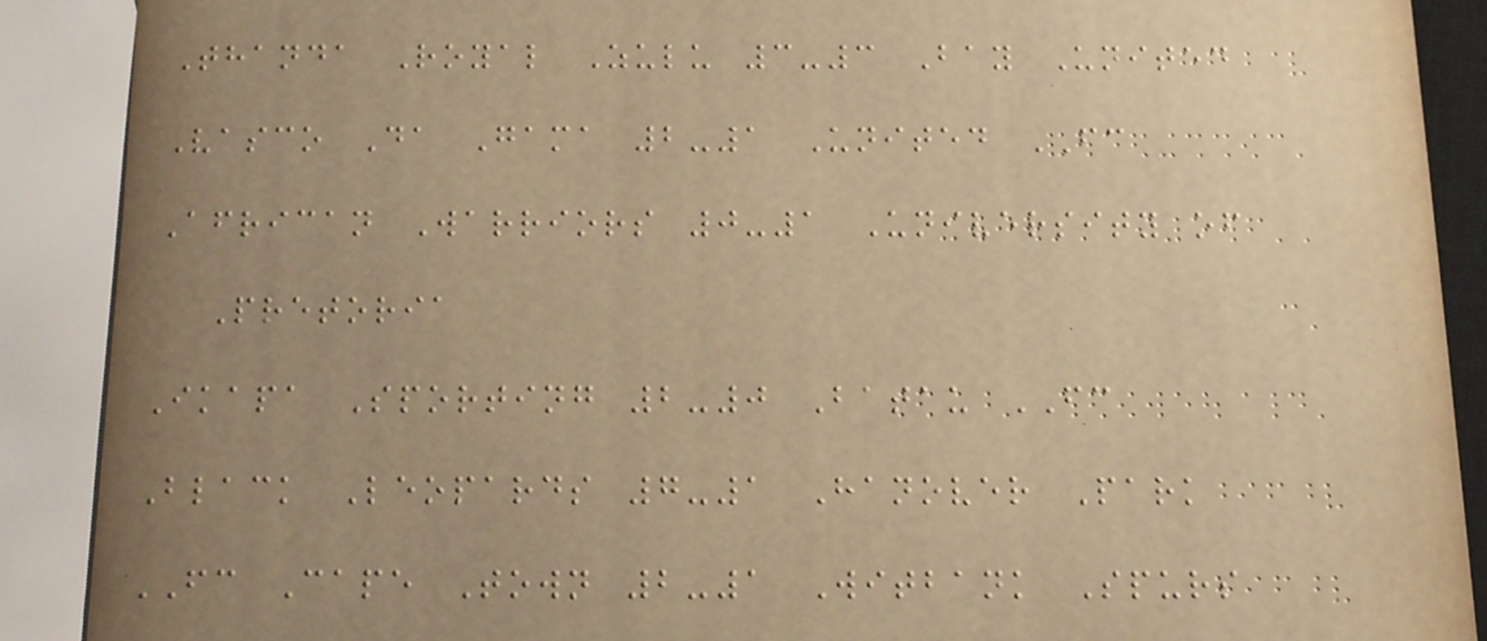Thanda Royal Zulu 3-3 Bay United
Vasco Da Gama 2-1 United FC
African Warriors 0-1 University of
Pretoria
Ikapa Sporting 2-0 Batau FC
Black Leopards 7-1 Hanover Park
FC Cape Town 2-1 Witbank Spurs
